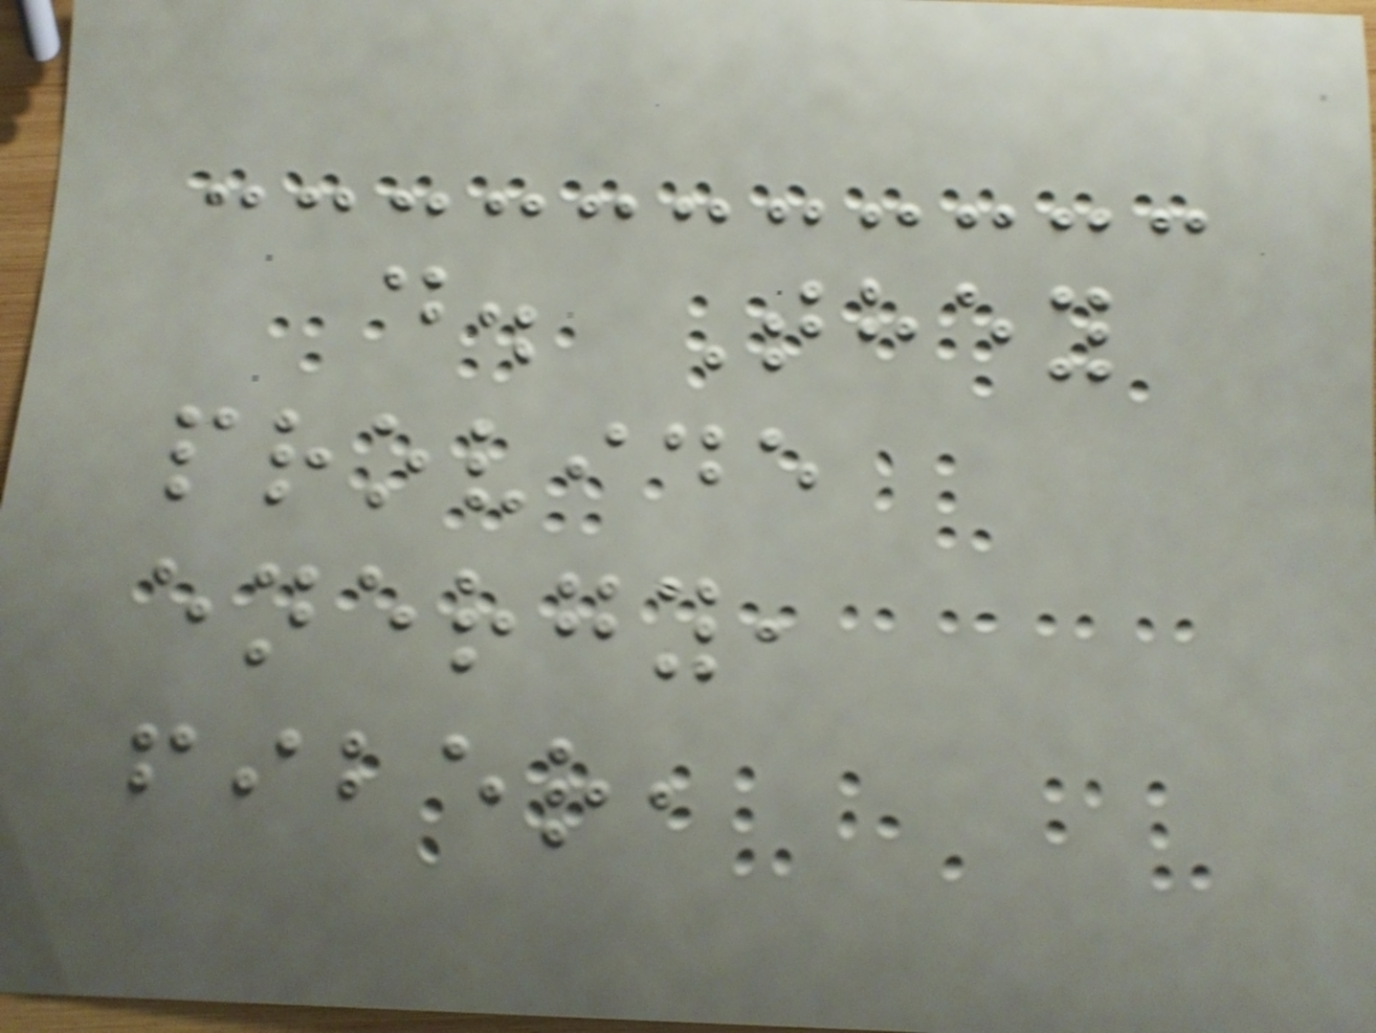d. They
provide
energy,
fiber,
